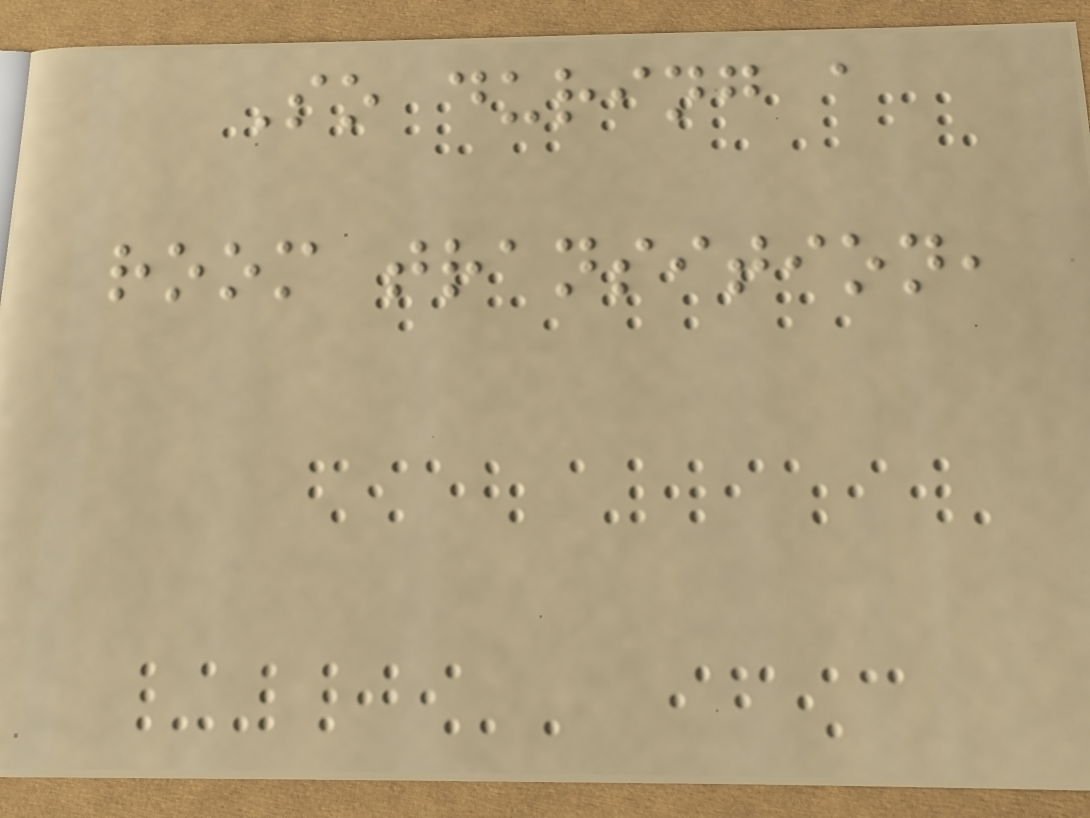So during a
room transition,
